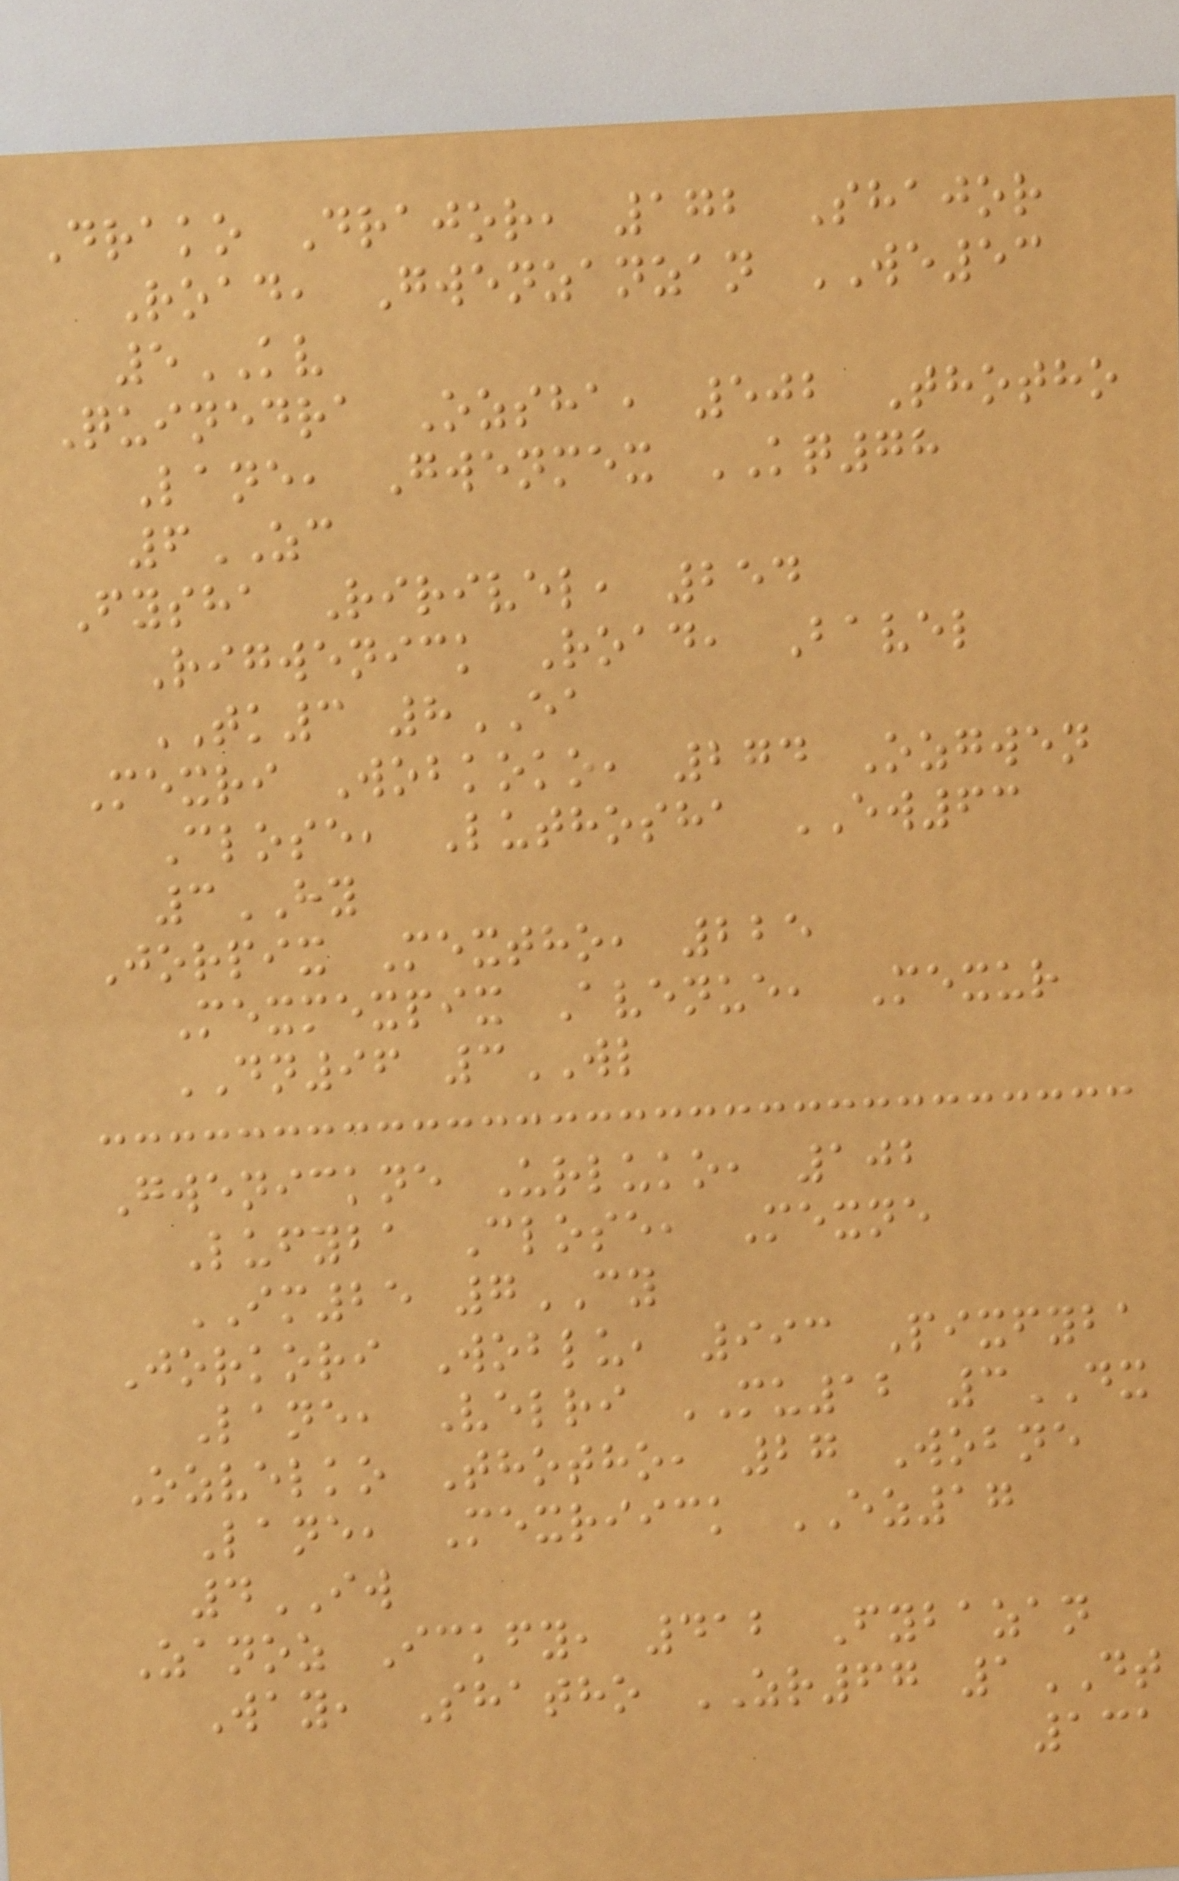Drako Drajor, 172 Shajor
Road, Gwenzanzan WE53
5KV
Quinedra Ozsha, 502 Thotho
Lane, Gwenmex KQ78
6ZC
Fysha Ririvel, 254
Rigwenick Road, Bavel
TK3 8EA
Mexri Wobkoko, 274 Ozgwen
Close, Luthosha EW63
3HY
Jorpix Mextho, 225
Mexmexpix Avenue, Mexur
DN96 3WL
Gwenickne Urluko, 102
Lufyba Close, Mexne
IM25 7CY
Jorkori Woblu, 993 Pixfyba
Lane, Velri MU12 3DX
Ozvelko Thotho, 27 Wobne
Lane, Mexriick EZ17
4IW
Zanoz Ickfy, 412 Fybazan
Way, Shatho ZR67 1DT
131
